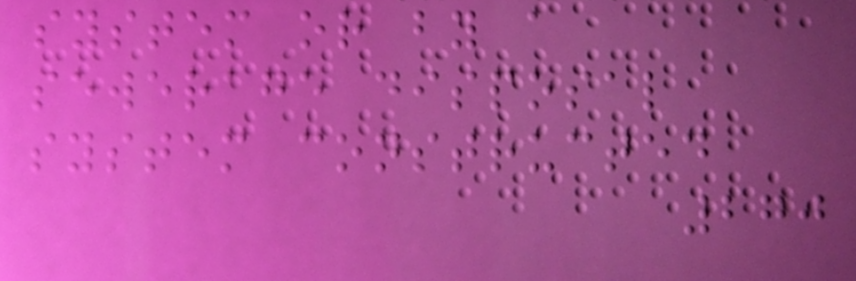system or by a
sewerage disposal
system constructed
270
